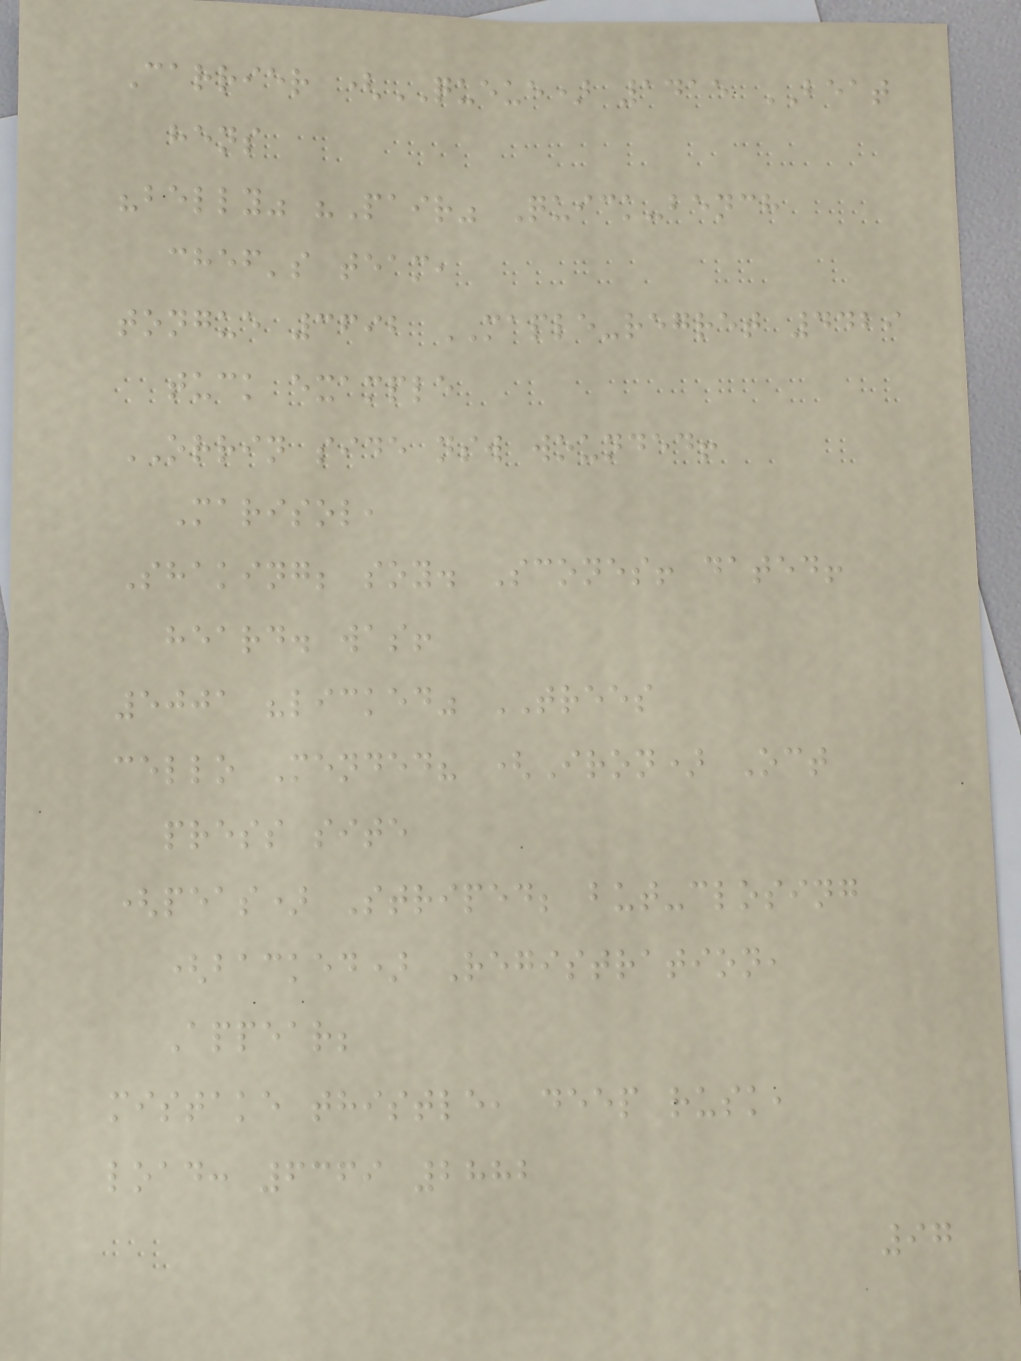Carrier (QUEUE) 1415 BEAT
hens
"belly" "Pair" Quick-bench
chef's team,
tongue 3692 MAPLE-regret 4429
tuck example
ORRIN side nsw wounded!
Marisol,
Shaking; soy. Scones! dated!
heard. was!
5001 "licked" TREES
cello Mended? (Iron) Oct
press site
(peas) Striped; but-closing
(backed) Registration,
Appear;
mistake thistle, deep rusk,
load: 6369 2882
97
